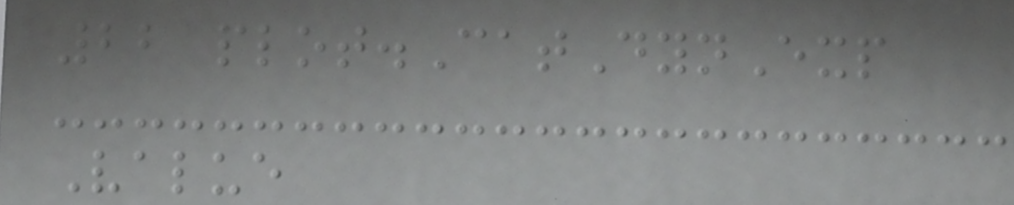22 plot.CatDynExp
Value
